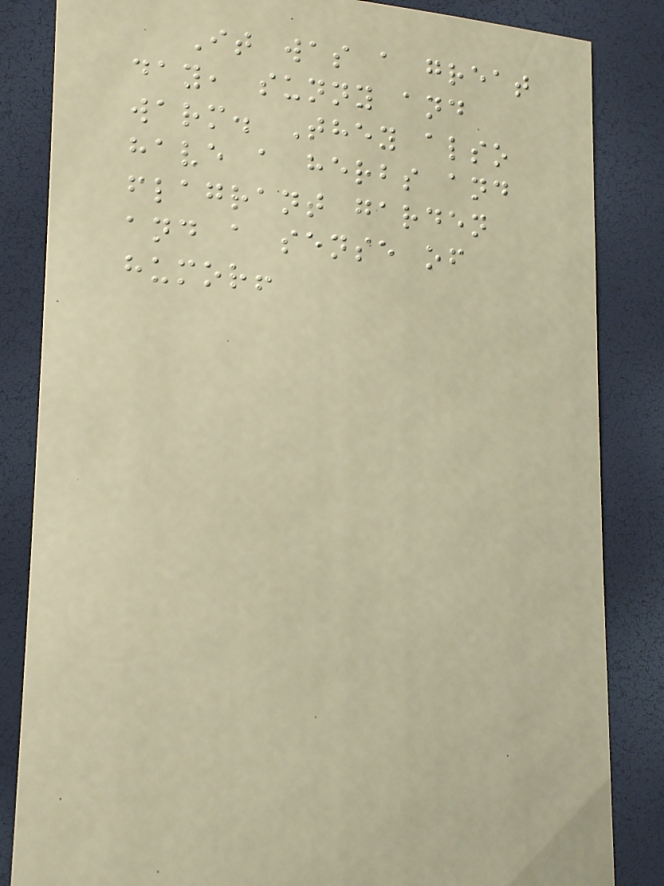It was a great
day, sunny and
warm. They also
have a herbs and
flagrant garden
and a sense of
humor!
